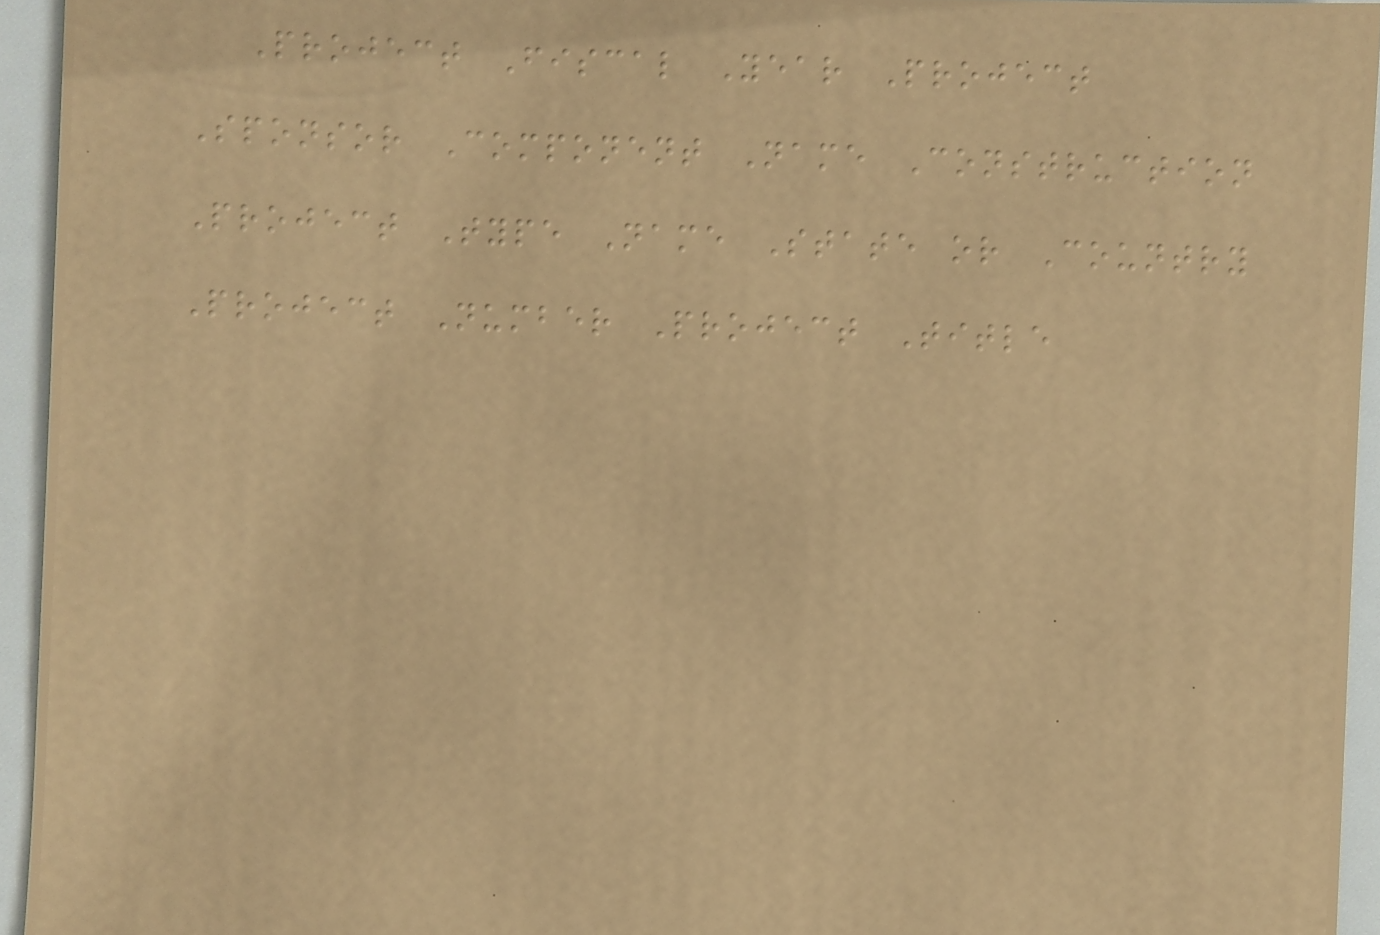Project Fiscal Year Project
Sponsor Component Name Construction
Project Type Name State or Country
Project Number Project Title
